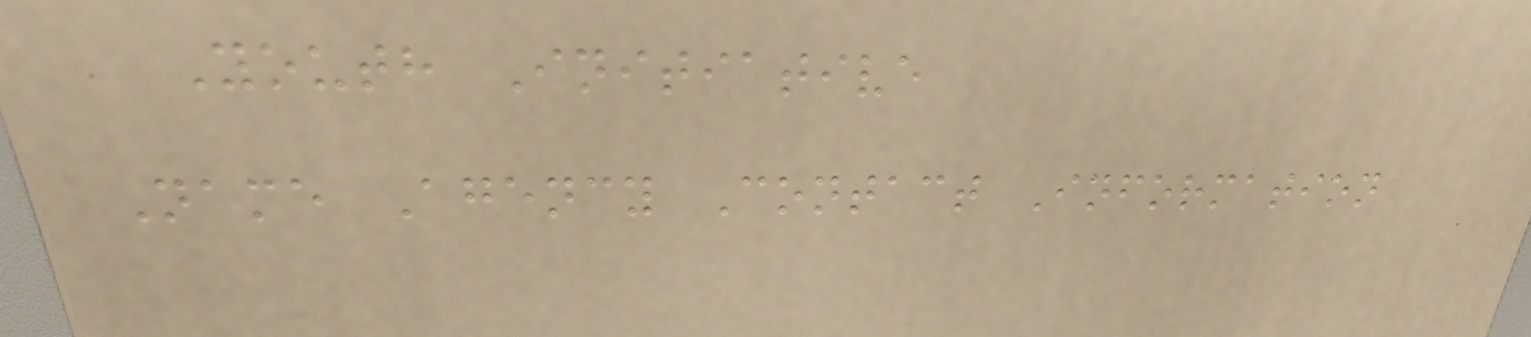Youth Initiative
Name Agency Contact Information
